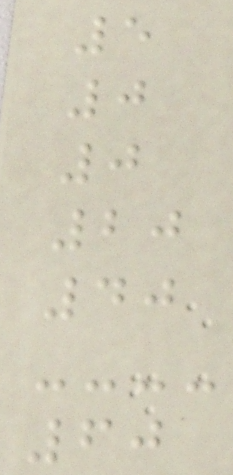5
0
0
20
40
60
